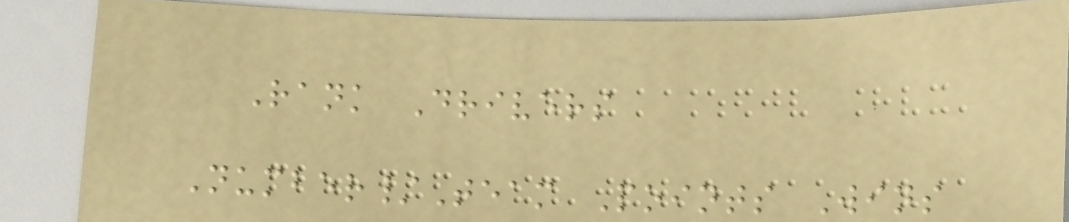Rank Drivers
Number/Team Points Wins
